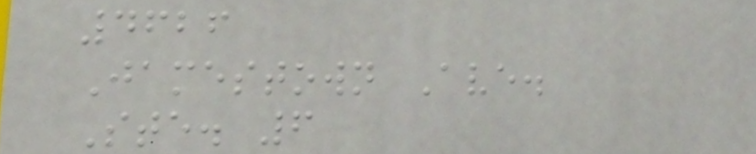4626
Jamestown Ave.
Ste. 6
